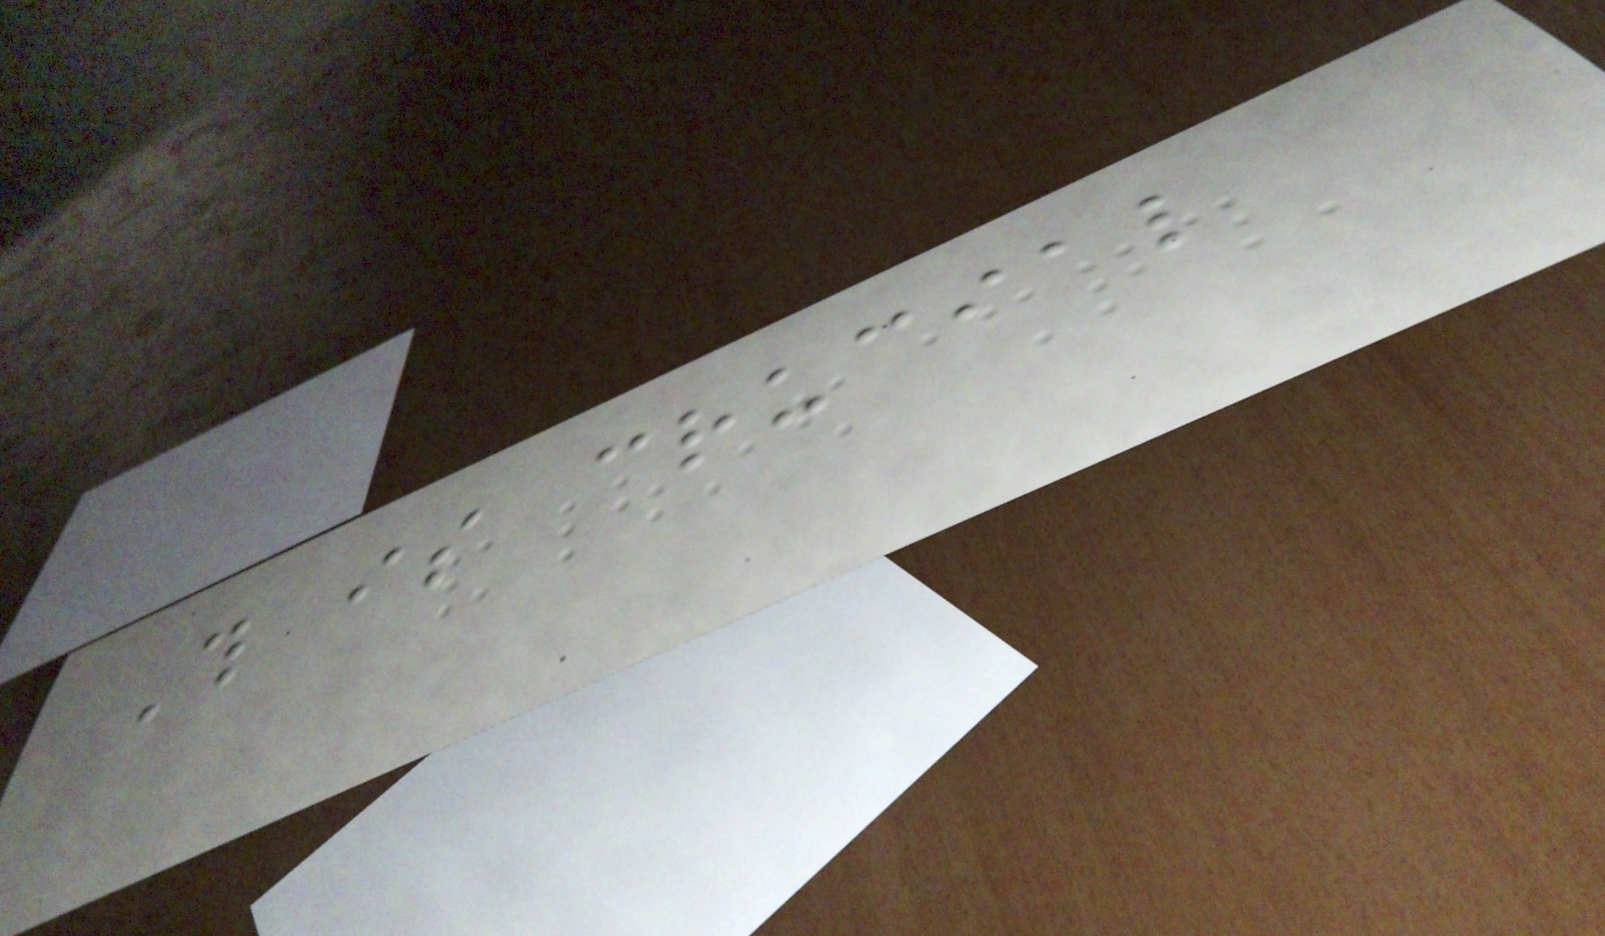This is crucial
